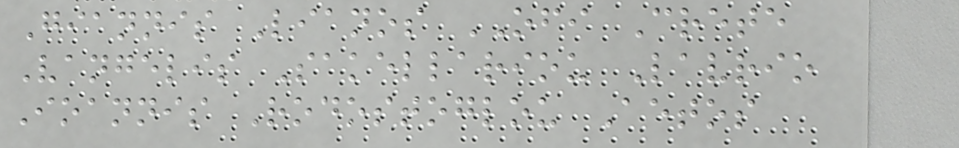Giannis Lianos OFI Crete
Vangelis Sakellariou Lavrio
Ioannis Rodostoglou Aetos
